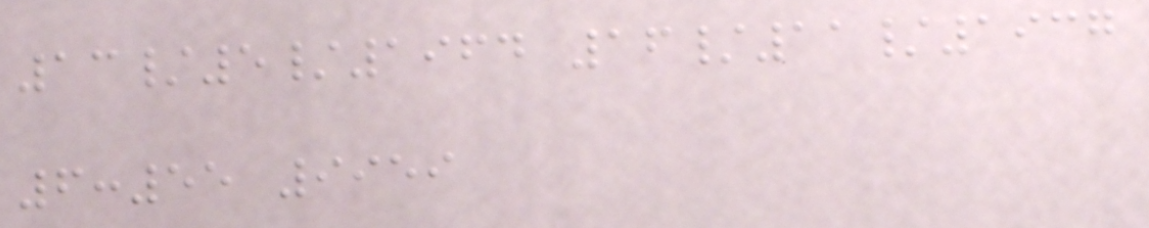13/5/1964 16/11/1937
6:55 9959
